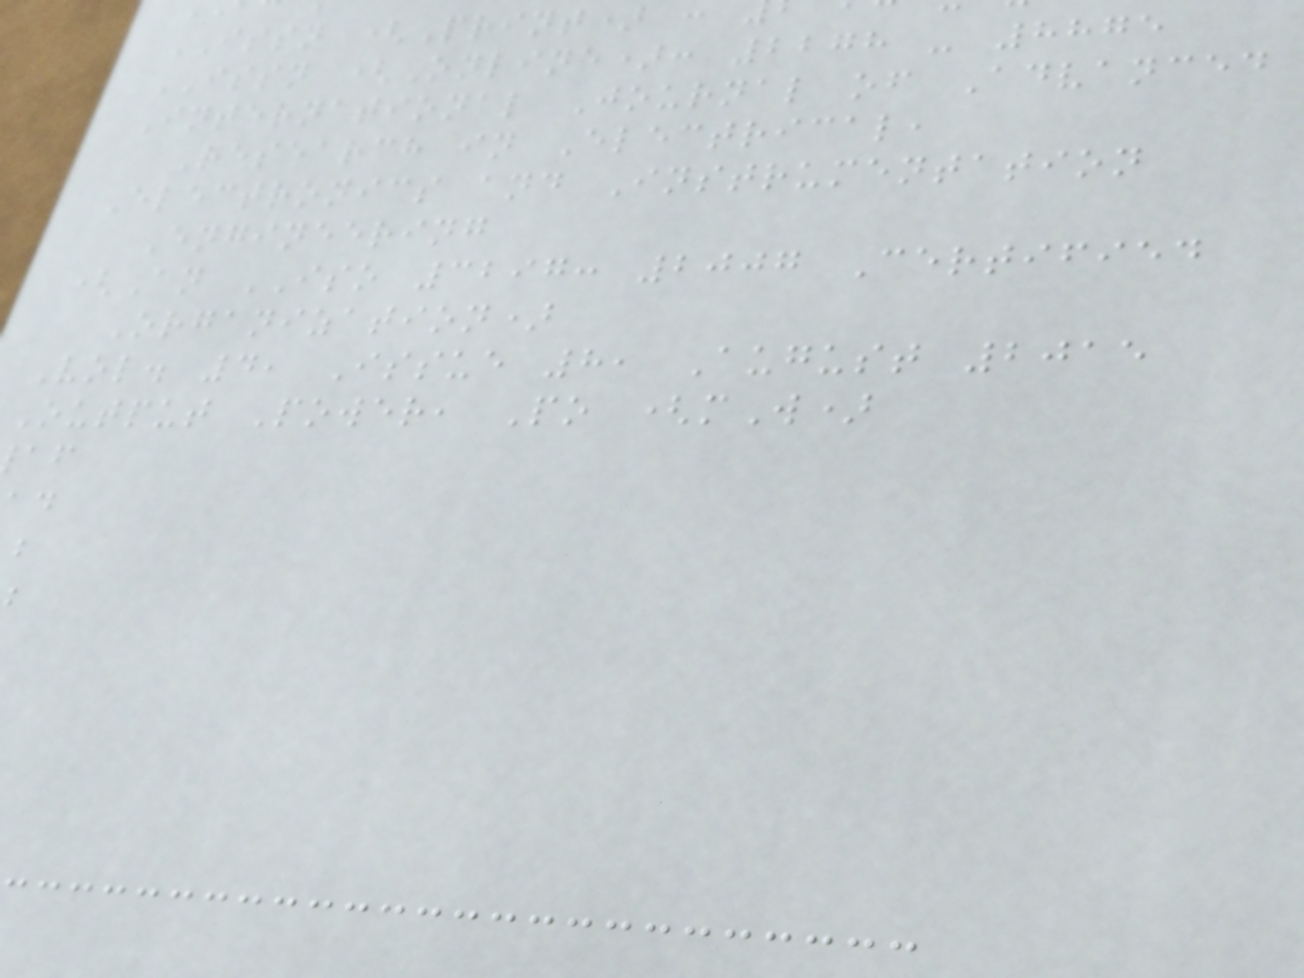ISSN (Print) :
ISSN (Online): 2278 - 8875
International Journal of Advanced
Research in Electrical,
Electronics and Instrumentation
Engineering
(An ISO 3297: 2007 Certified
Organization)
Vol. 4, Issue 8, August 2015
Output Power, Po (mW)
